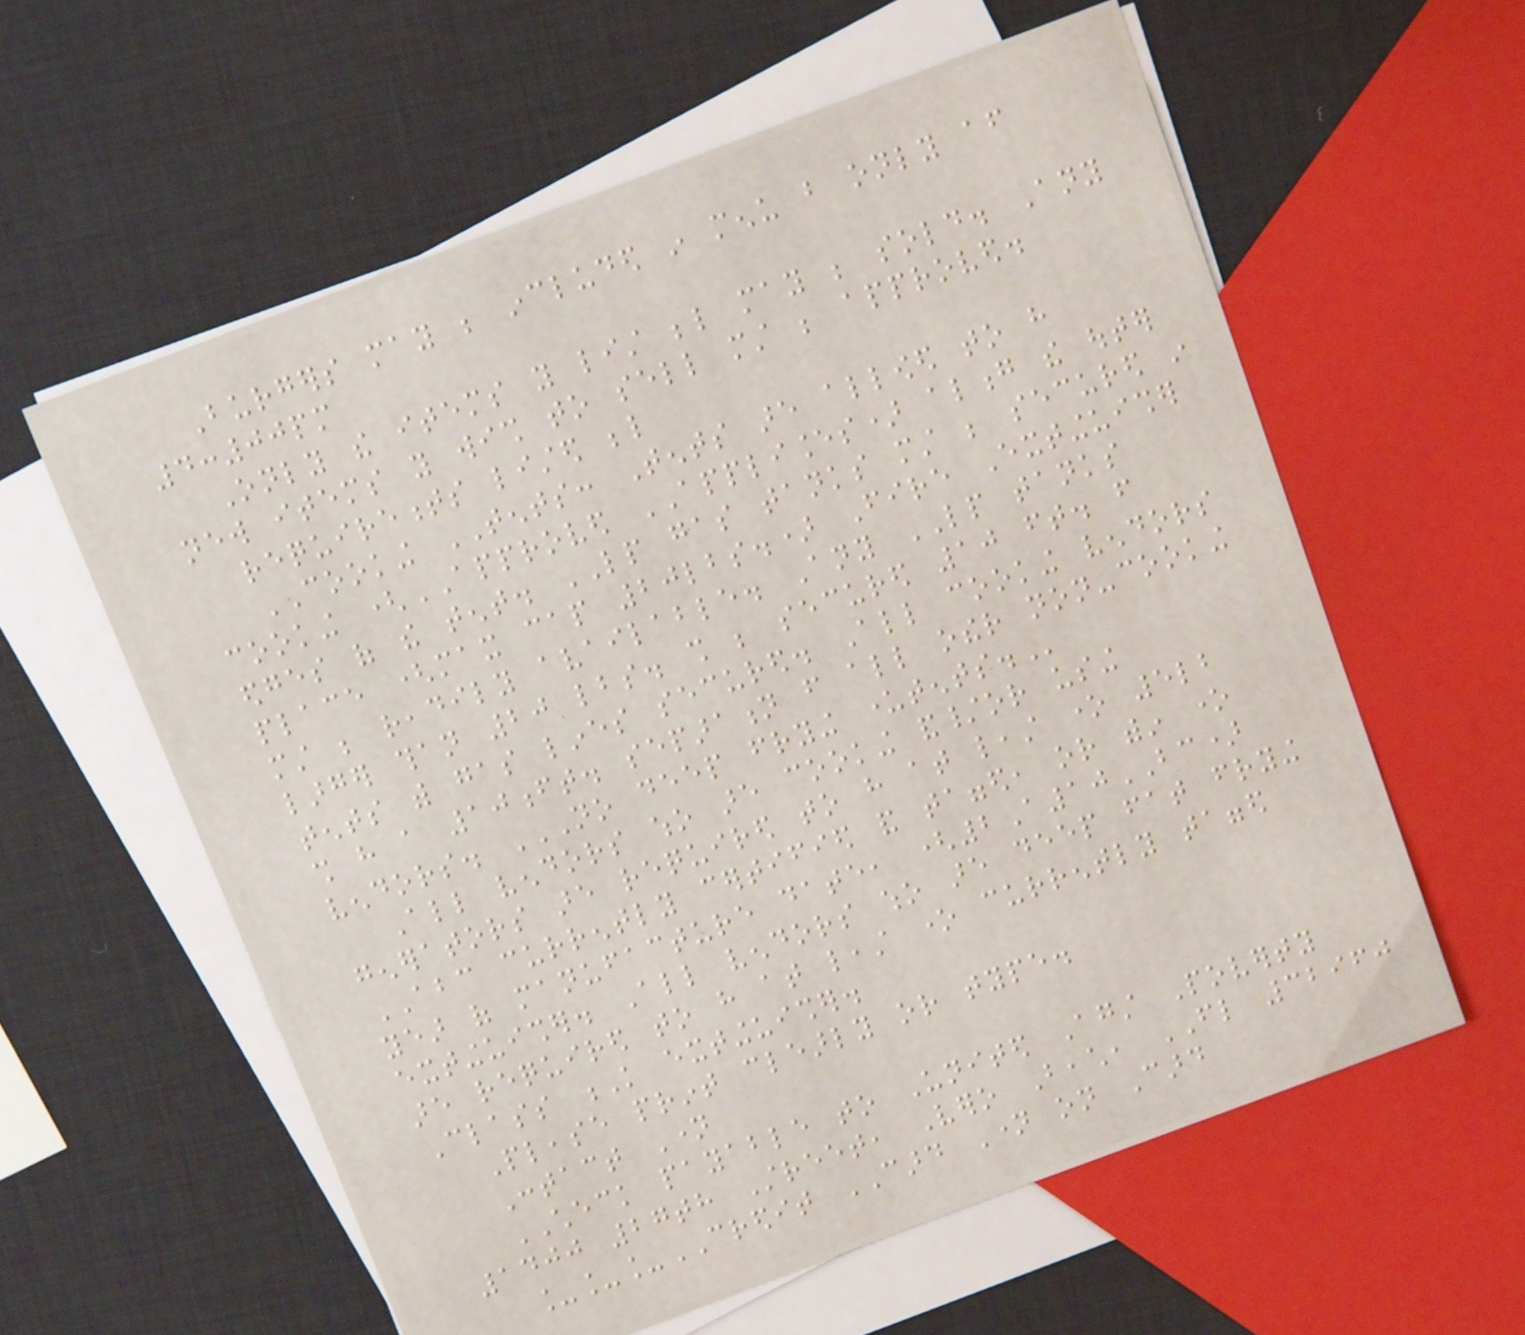Burgers may be included in menu but only after
4:00pm
Only the items you list below may be sold. Any
new items you wish to sell must be approved.
requirements listed below
COOKING TENTS: Tents are allowed to have
cooking (APPROVED APPLIANCES) along the outer
edges of the tent. LP gas tanks must be secured in
place (max cap 20lbs.) Fire Extinguisher
must be readily available. Any LP tanks
larger than 20 lbs. shall be secured 10 ft. from
tents with gas lines secured. All cooking vendors
shall have a 10ft. separation from all other non-cooking
vendors. NO DEEP FRYING UNDERTENTS.
All vendors who are cooking and/or using
generators are required to have at least one 5lb
ABC currently certified and tagged, or within one
year of manufacture date, (2A10BC)
extinguisher. All vendors who are deep fat frying
are required to have at least one currently tagged
Class K extinguisher.
Please print clearly or type.
Contact Name
CHECK payable to United Against Poverty
1400 27th Street, Vero Beach, FL 32960
___CREDIT CARD Name on Card
